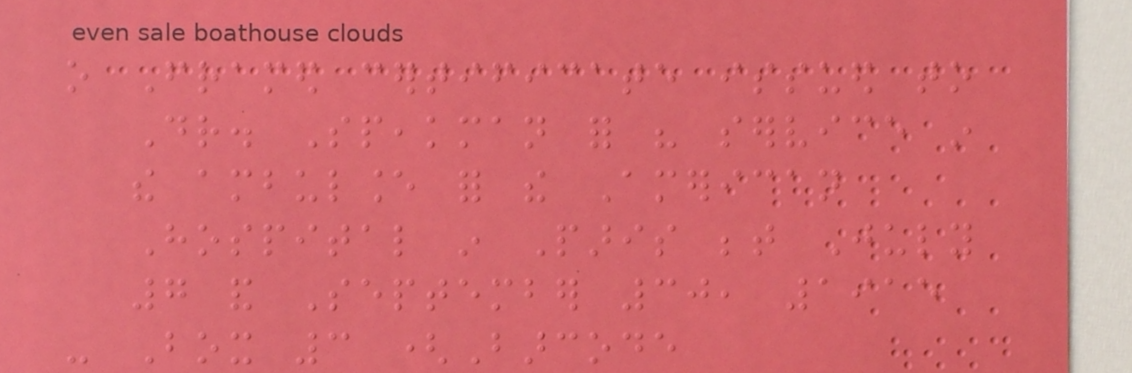o Framed certificate issued to
Dr. Speakman for his service in
the ambulance for the American
Hospital in Paris between July
7 and September 30, 1915
- Box 3 (Barcode
